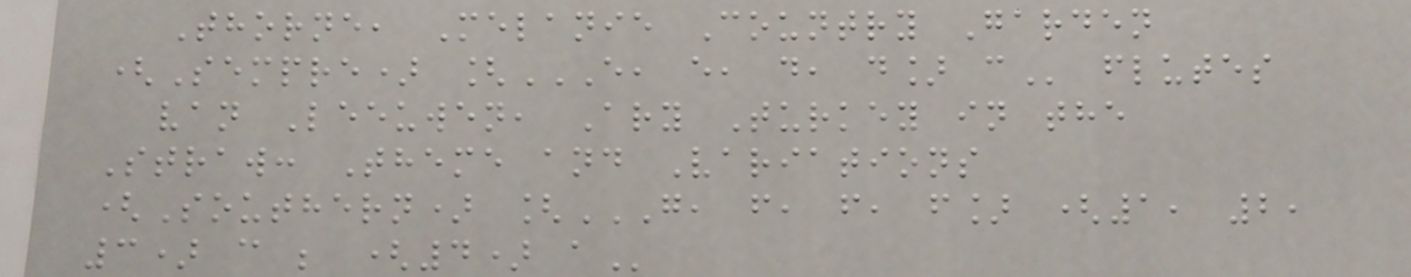Thorne, Melanie Country Garden
(Sempre) [E, E, D, D] C flutes
van Leeuwen, Ary Turkey in the
Straw: Theme and Variations
(Southern) [G, F, F, F] (1, 2,
3) C ; (4) A
